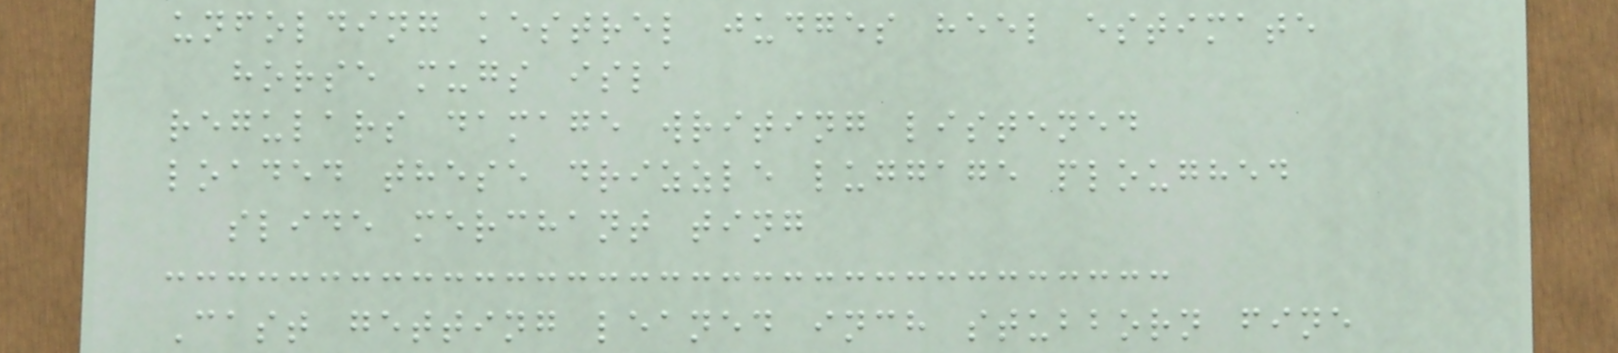unfolding kestrel judges heel estimate
horse mugs isla
regulars damage writing listened
loaded these drizzle luggage ploughed
slide merchant ting
Cast getting leaned inch stubborn fine
